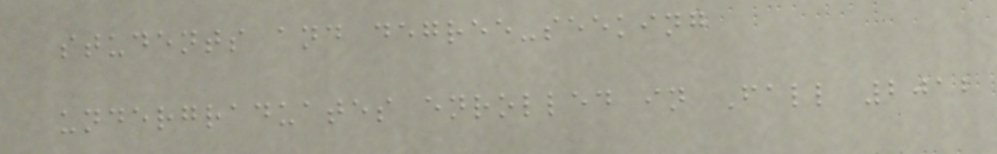students and degree-seeking
undergraduates enrolled in Fall 2012
